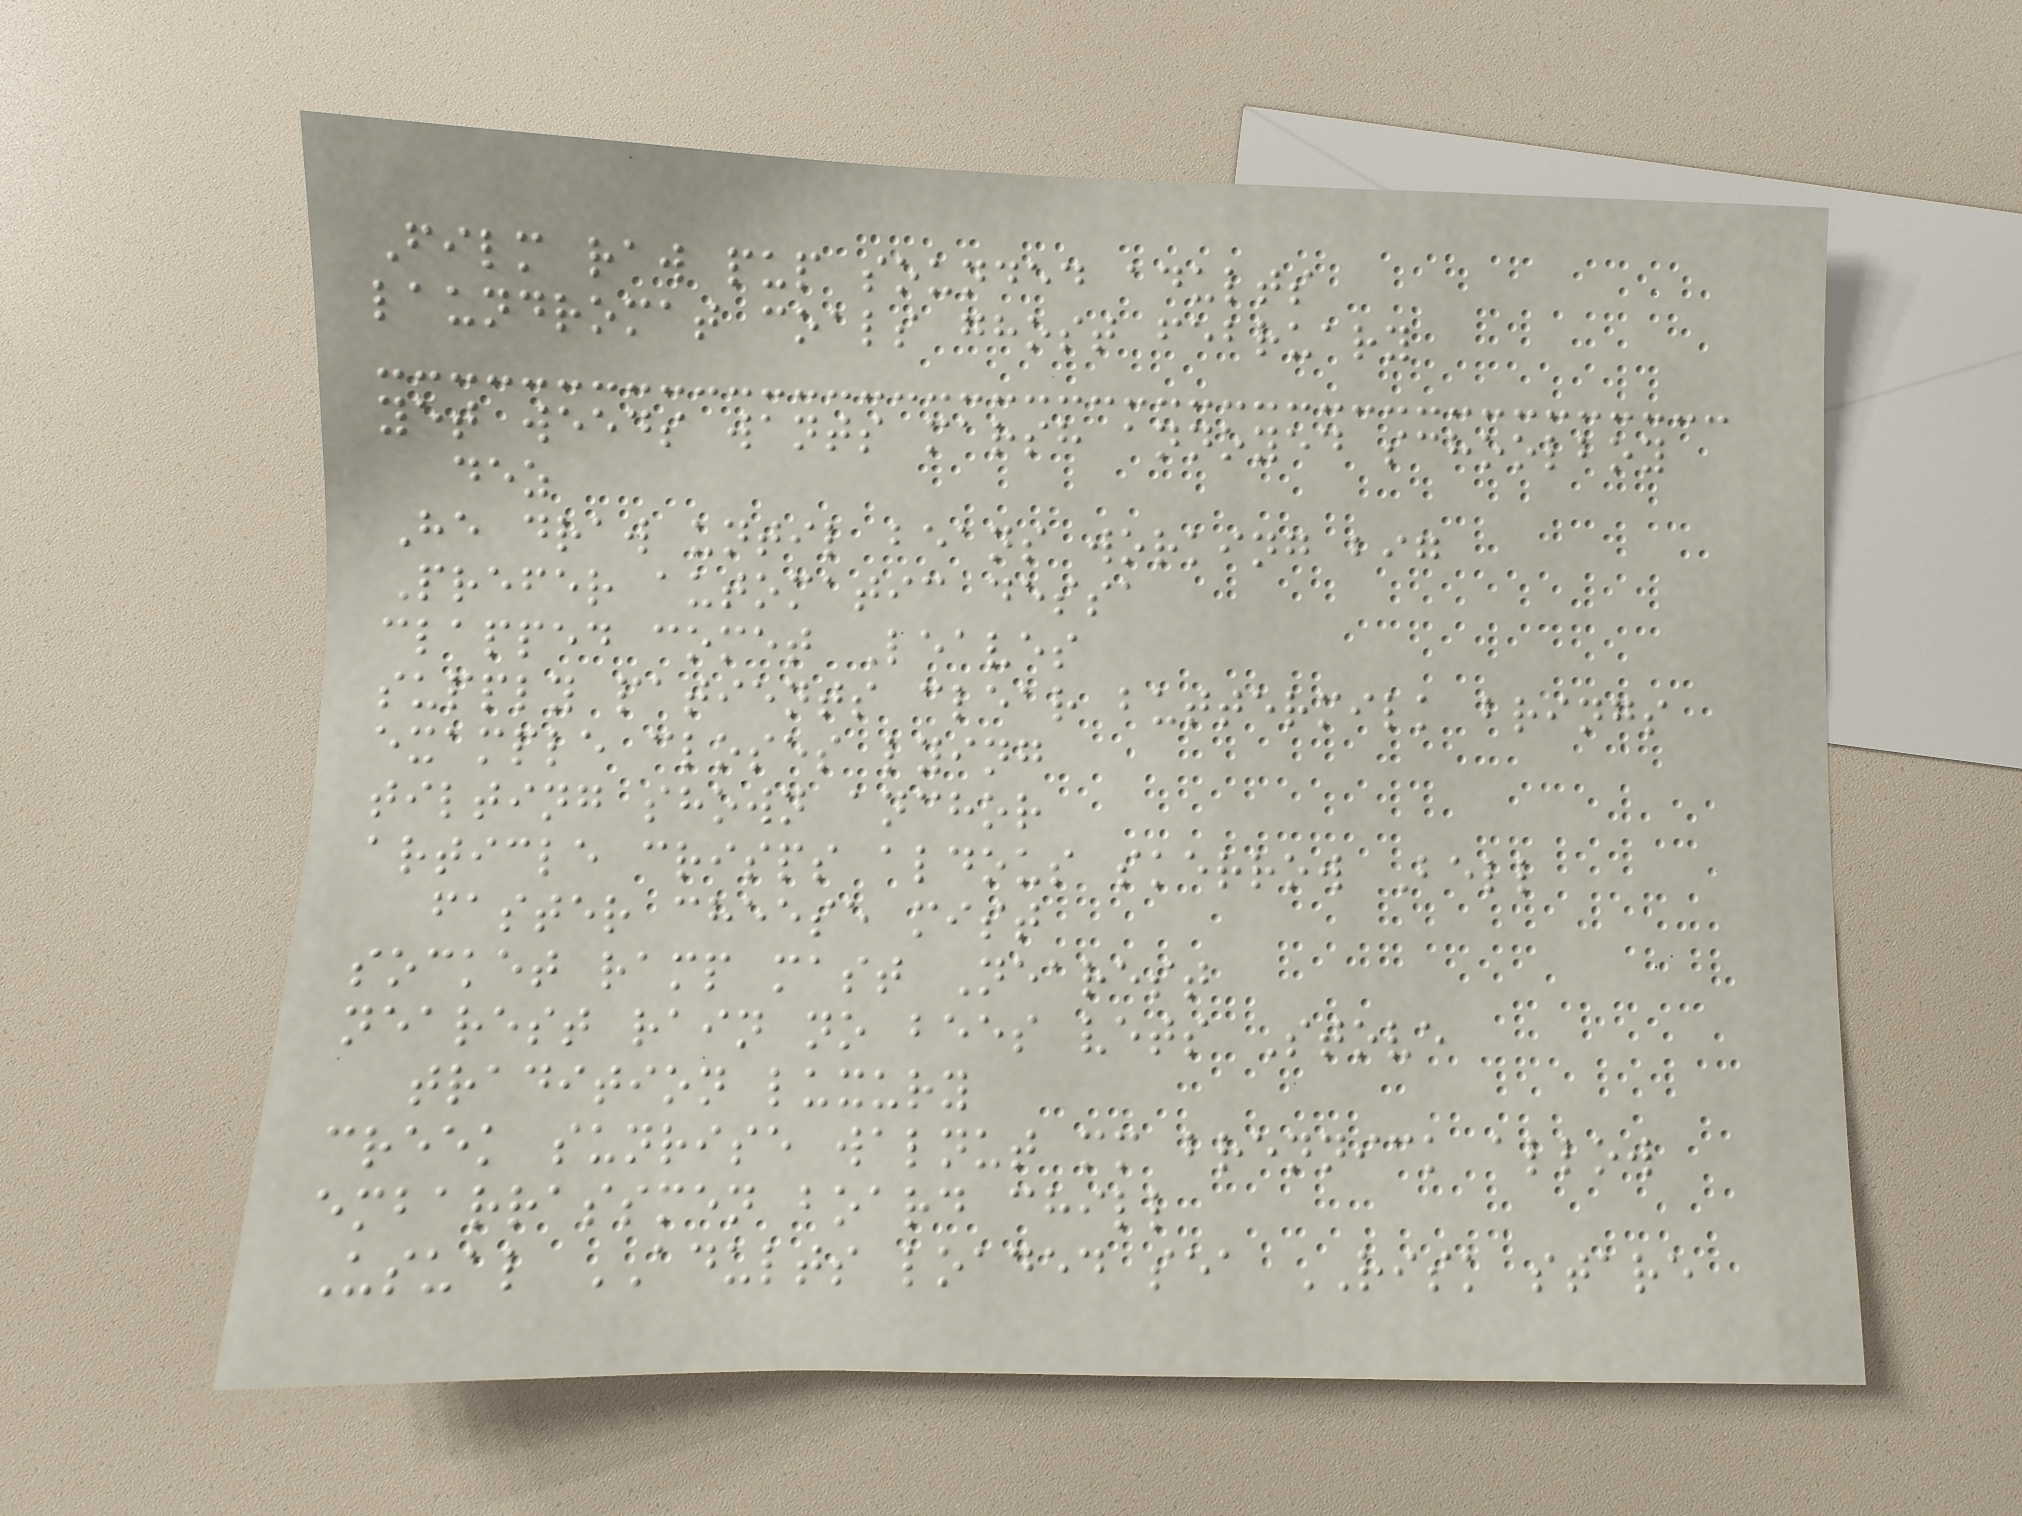Film raw pup sounded adults
laundromat coals ghost february
yet weeds wants marsh annoyed schoolboy
dez
He draw until beans working big
Prefer automatic dessa
clapped comet Leaves
supply patients clear buttermilk brings
example closes lying
tilting shown anchor
article crisps aldous skerrow Bell
faster cheese mist
socket ramp mast Nearest
nearest rain no bees vets Stove
tradition luxury
creek sunrise walnut mm brennick allow
embarrassmen board chill
Usual ADULTS loaded sea RISK stare
